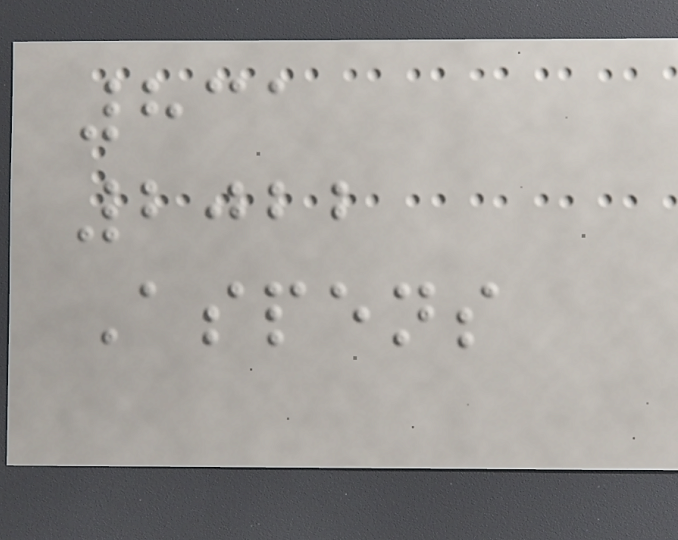831
2022
Aspens
